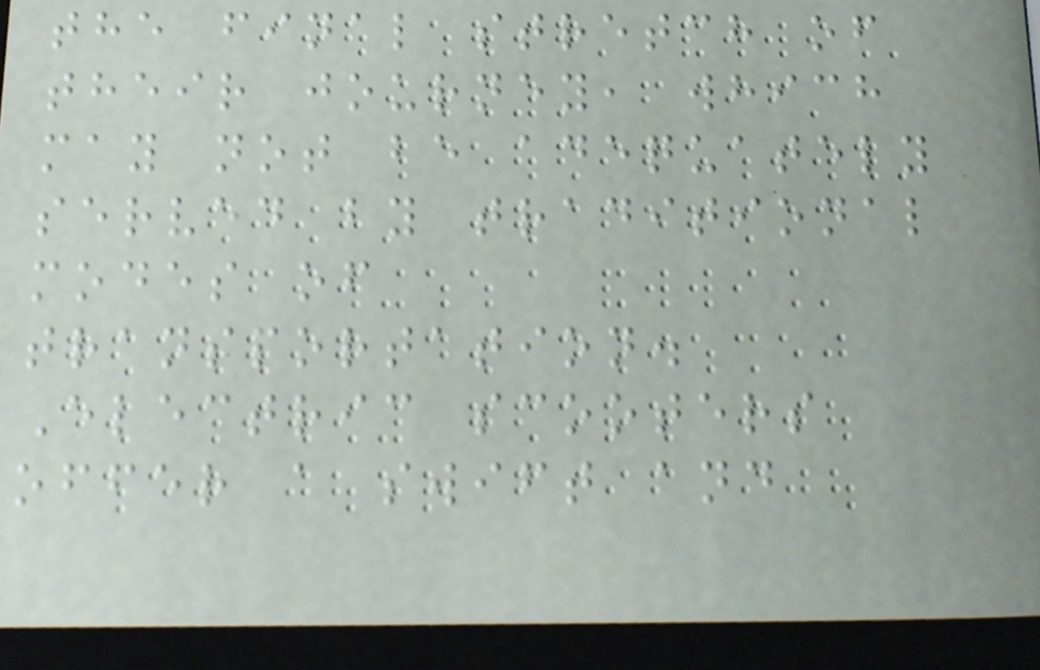the final stretch of
their journey, which
may not be adequately
served by traditional
modes of
transportation.
Electric scooters
offer a swift and
